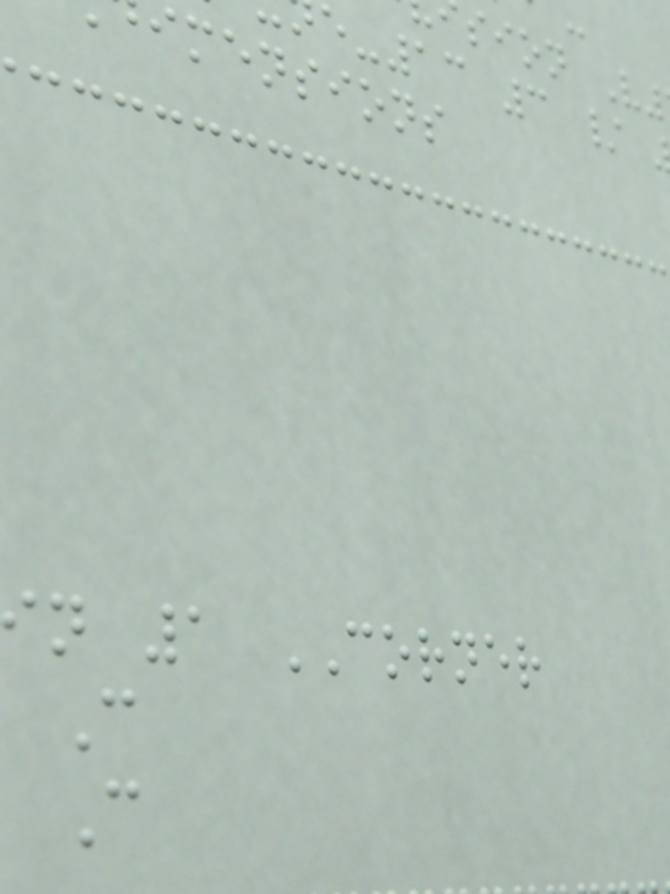e-13 3 /
imensions
n 1 CORNER
